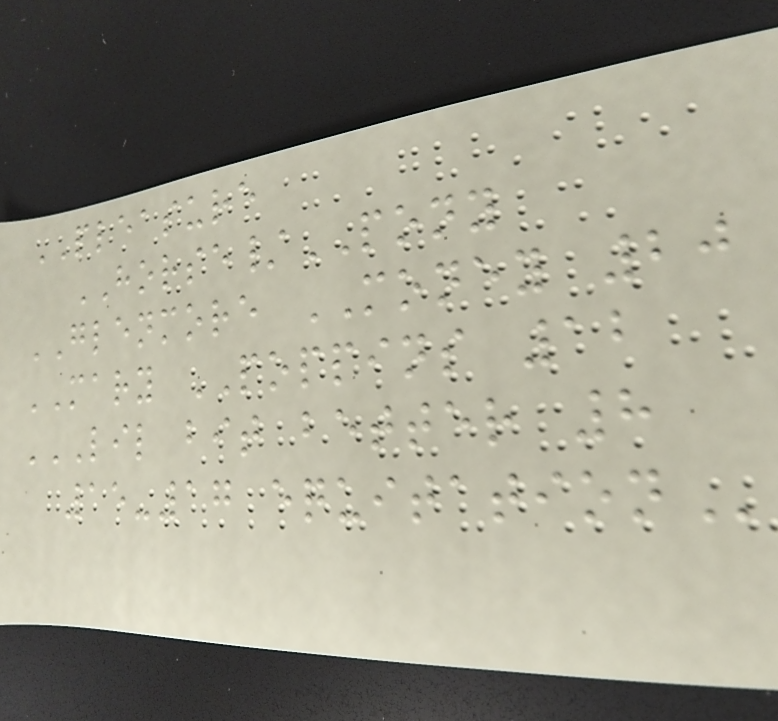PLEASURE
HORSE/PONY
GLENMORE MONEY 20
MARY POPPINS 12
LIL BIT BETTER 8
15-17 EQUITATION
